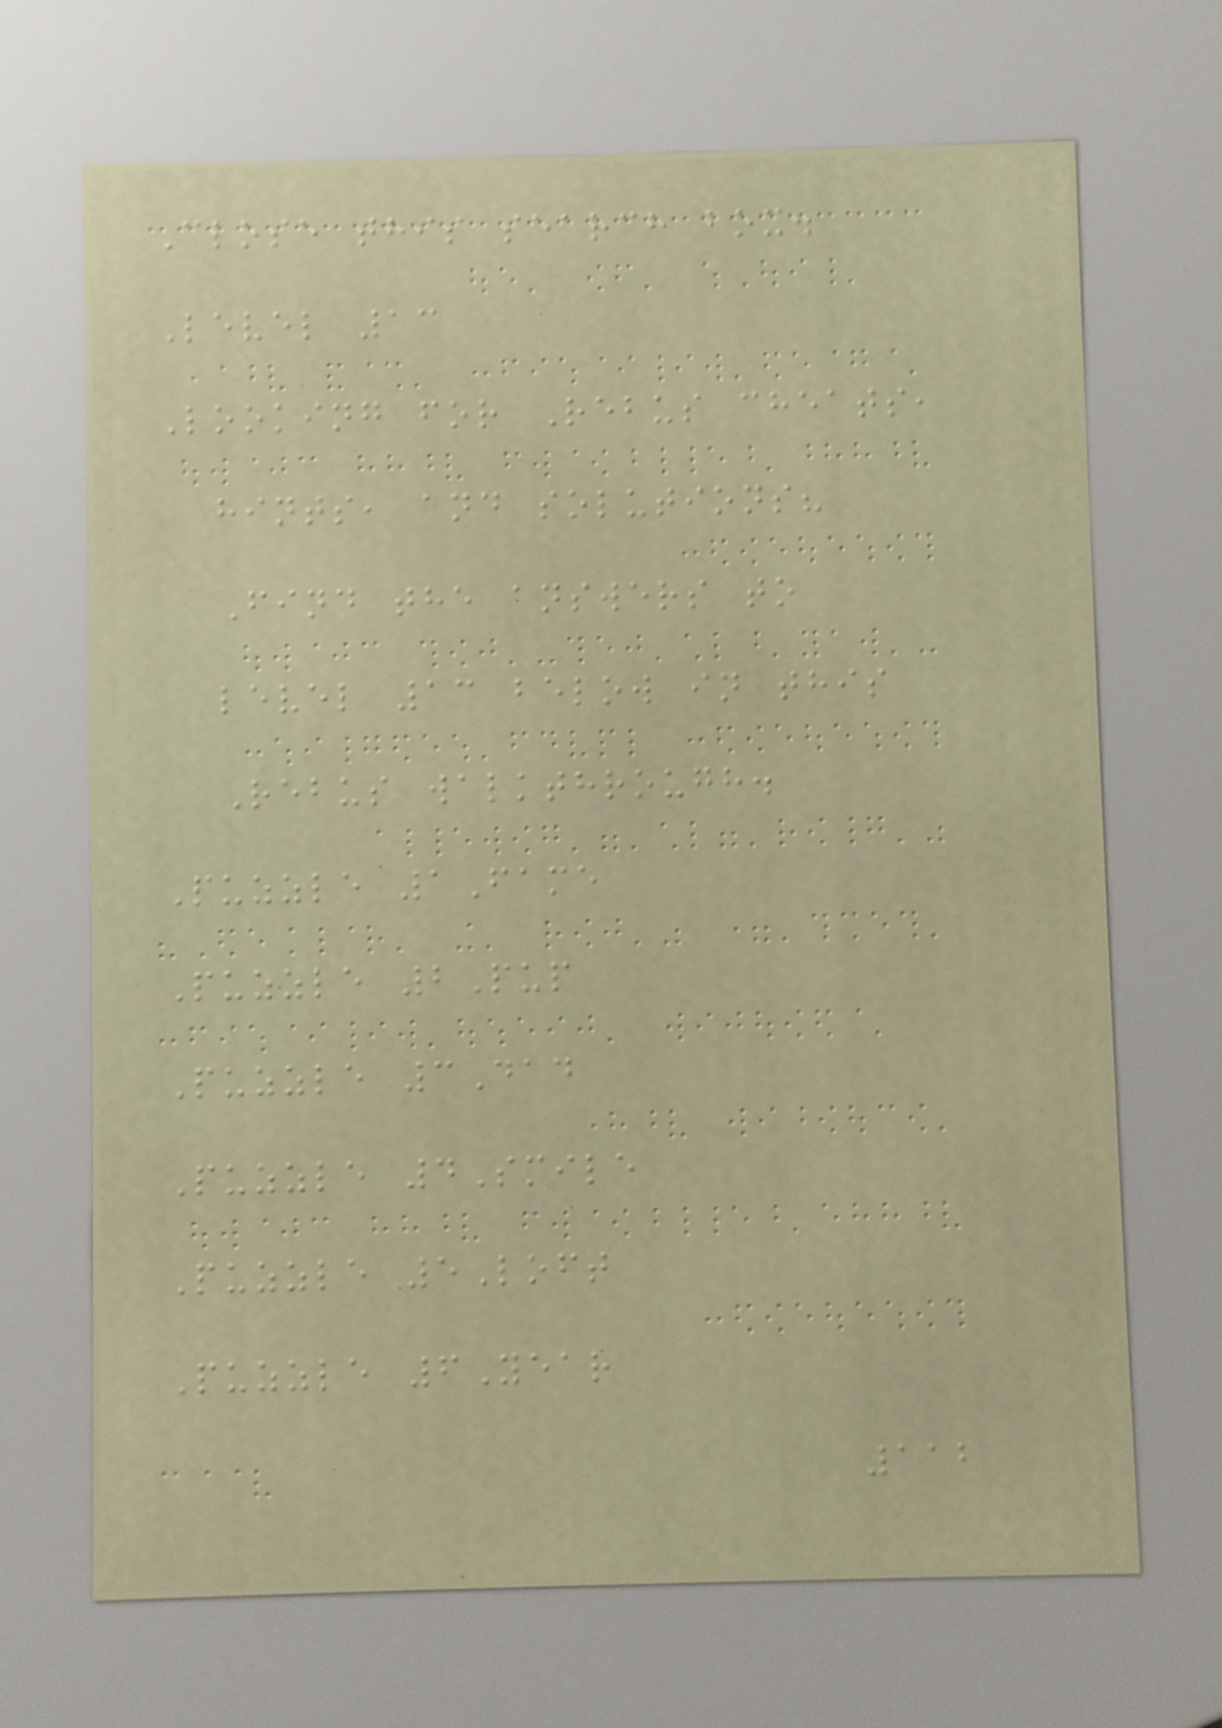Close this search box.
Level 13
Looking for Rebus cheats,
hints, and solutions?
Find the answers to
level 13 below in this
Rebus walkthrough.
Puzzle 1Fame
Puzzle 2Pup
Puzzle 3Dad
Puzzle 4Smile
Puzzle 5Loft
Puzzle 6Year
112
